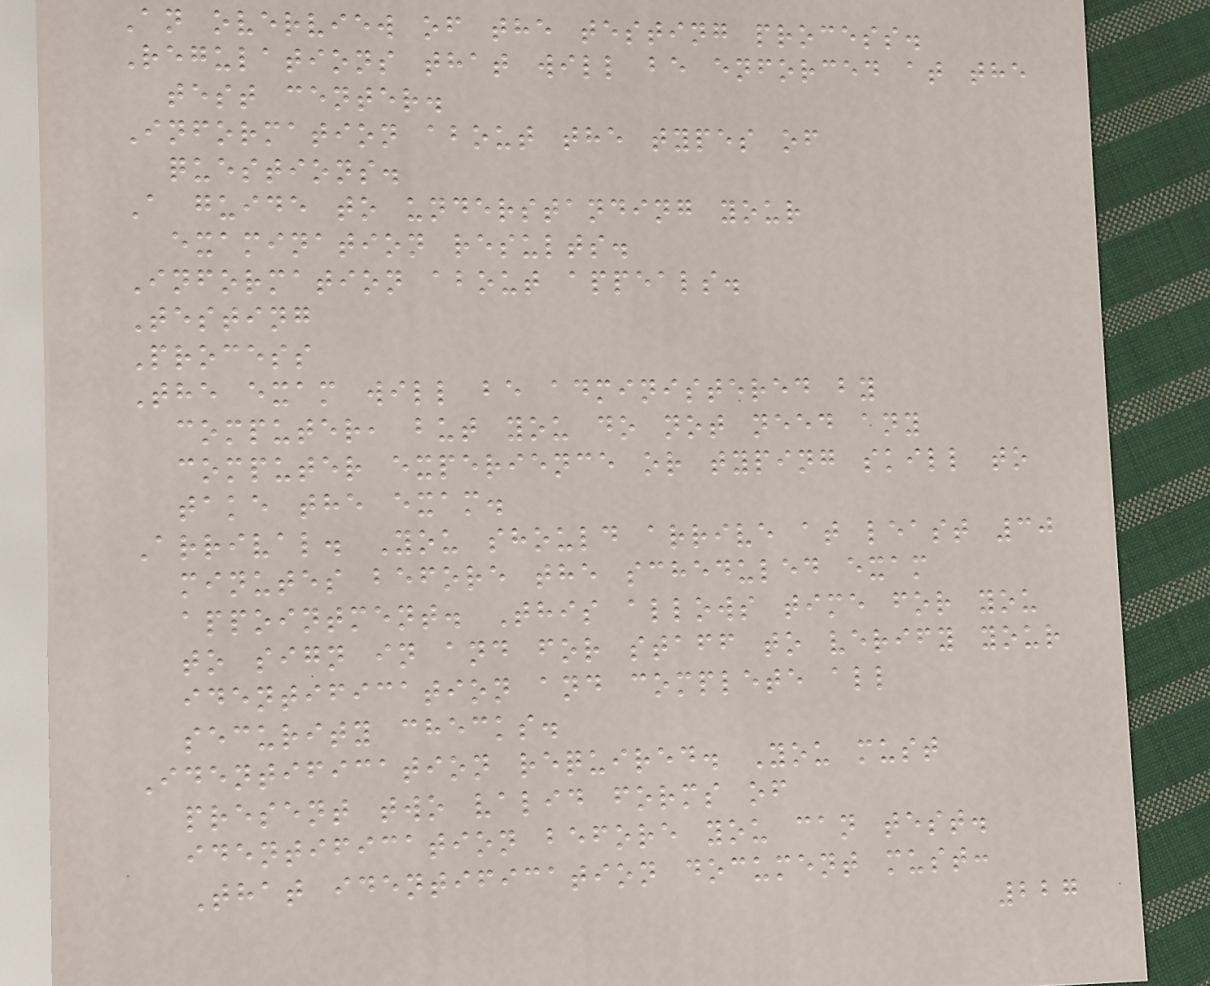An overview of the testing process.
Regulations that will be enforced at the
test center.
Information about the types of
questions.
A guide to understanding your
examination results.
Information about appeals.
Testing
Process
The exam will be administered by
computer, but you do not need any
computer experience or typing skill to
take the exam.
Arrival. You should arrive at least 30
minutes before the scheduled exam
appointment. This allows time for you
to sign in and for staff to verify your
identification and complete all
security checks.
Identification required. You must
present two valid forms of
identification before you can test.
That identification document must:
227
